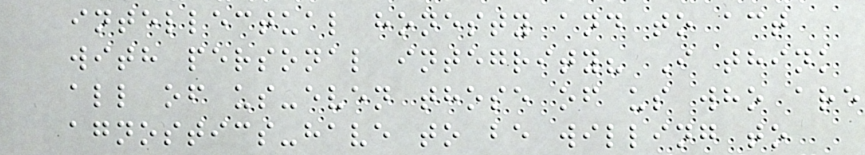intellectual honesty and to act
with personal integrity? I think
all of us-even those of us who are
agnostics-have to be willing to
